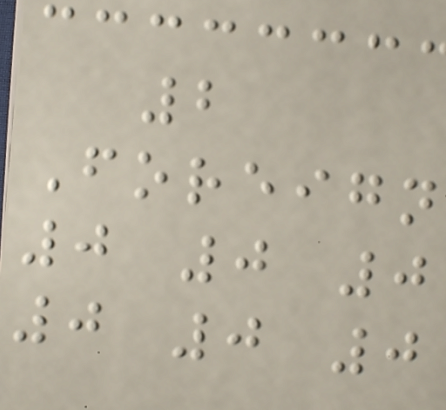2
Foreign
0 0 0
0 0 0
